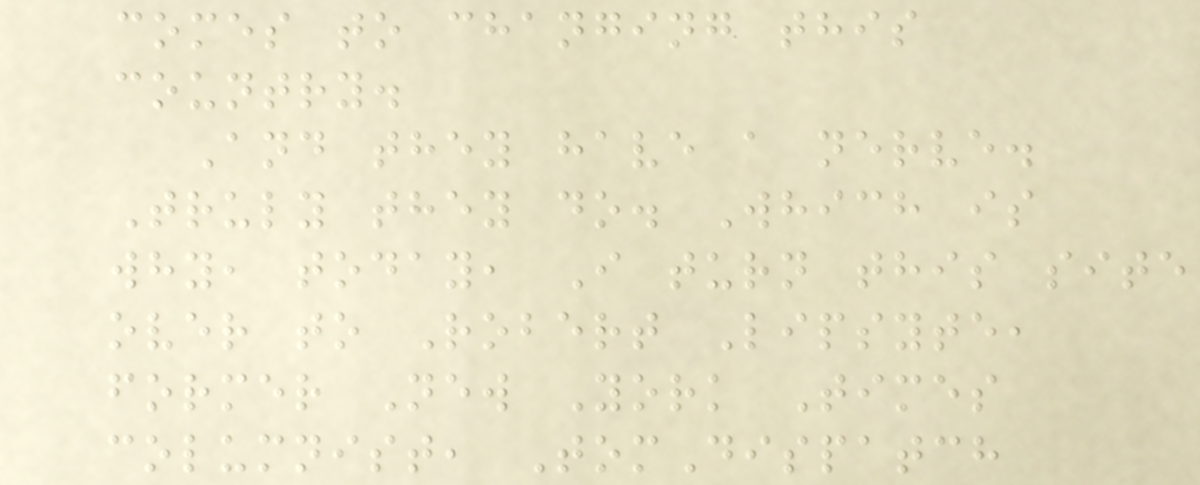comes to changing this
country.
And they have a nerve.
Truly they do. Which is
why, today, I turn this site
over to Robert Lipsyte,
former New York Times
columnist, TomDispatch
